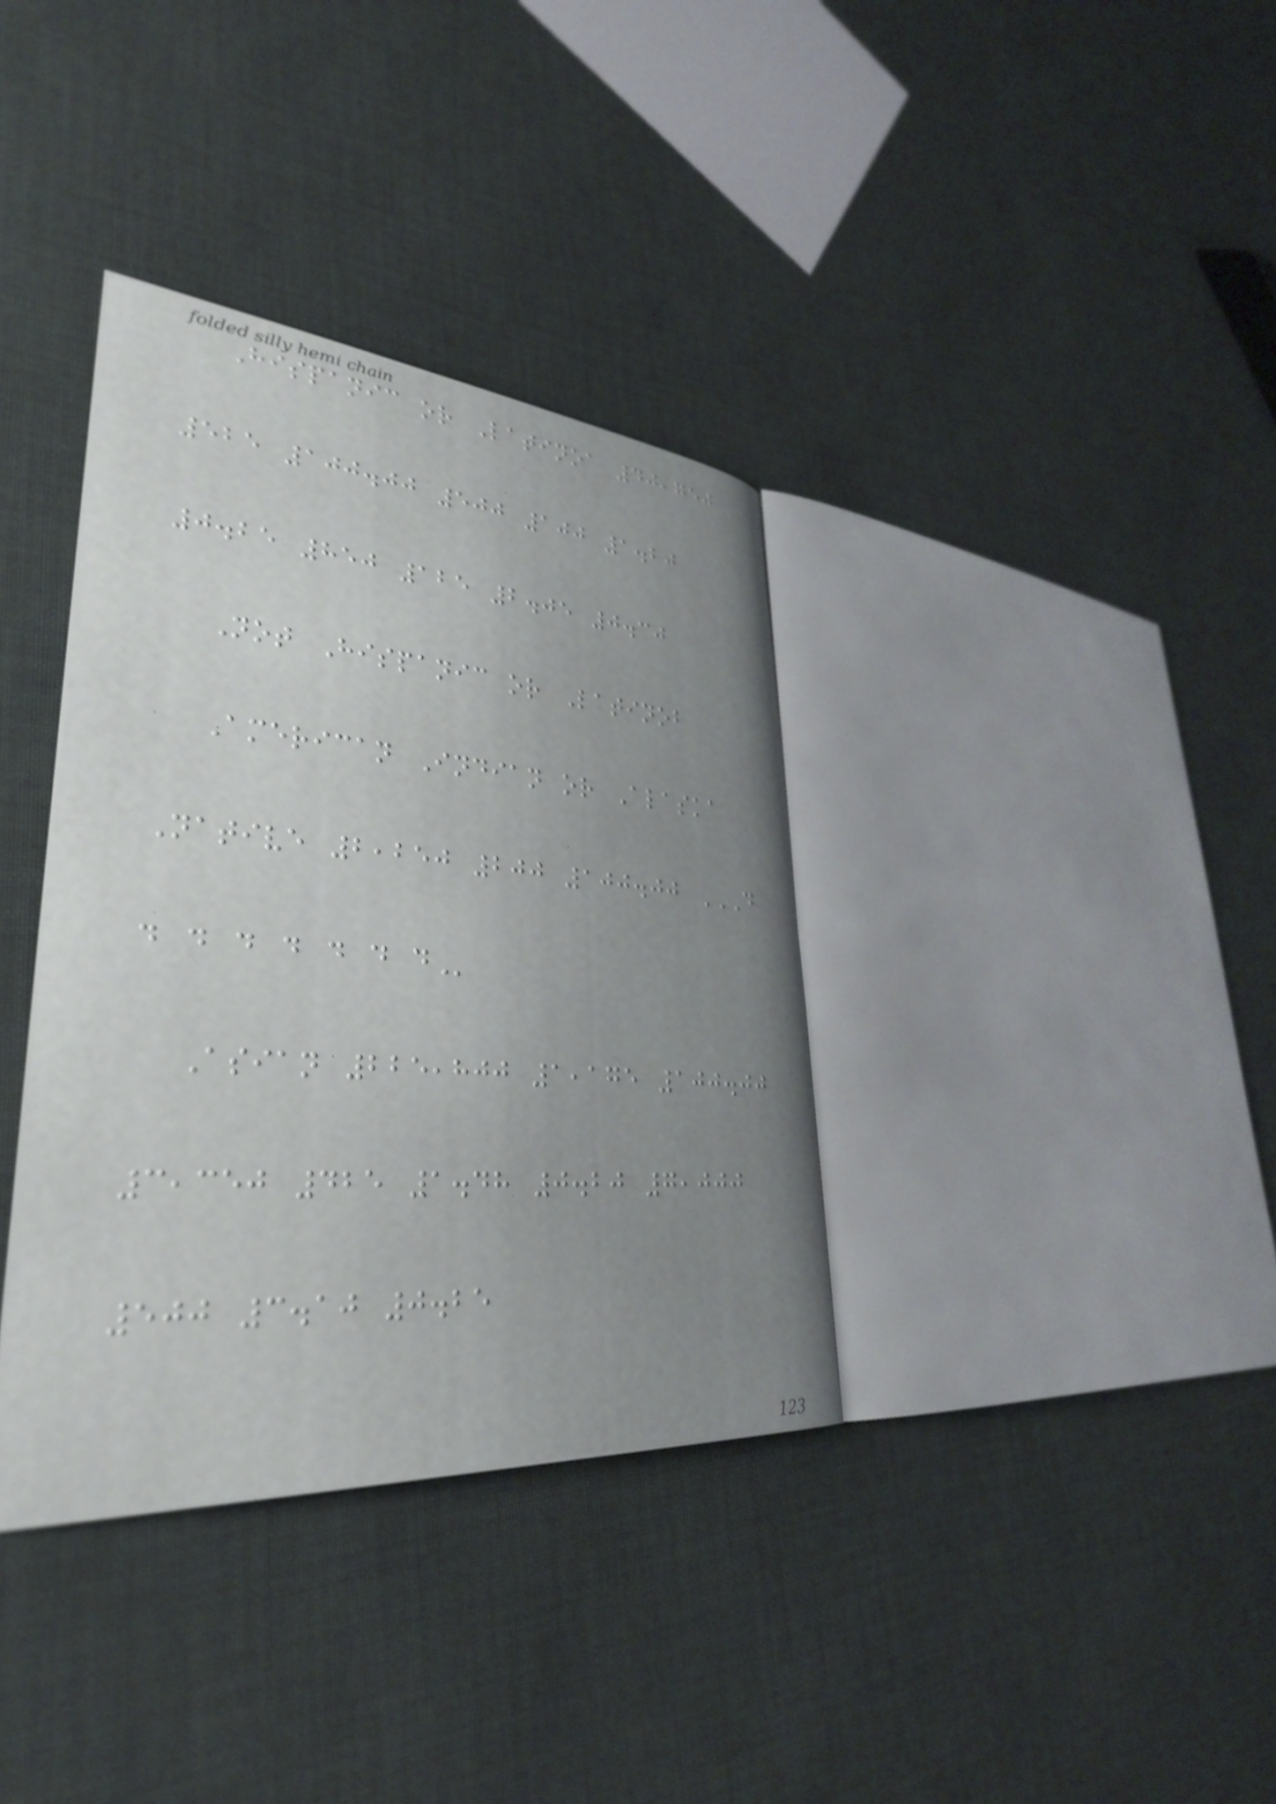Hispanic or Latinoa 40,750
525 100.00 500 100 1.20
0.25 850 125 2.05 0.30
Not Hispanic or Latinob
American Indian or Alaska
Native 2,250 200 100.00 D
D D D D D D D
Asian 225,800 1,175 100.00
3,350 425 1.48 0.20 7,000
500 3.10 0.25
